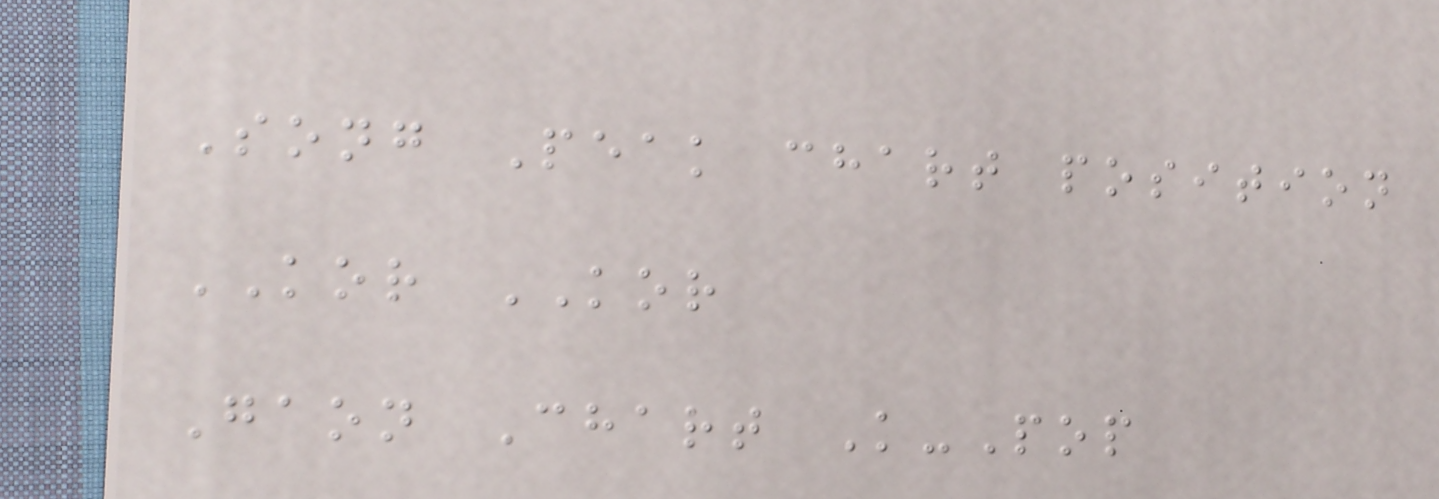Song Peak chart position
KOR KOR
Gaon Chart K-Pop
